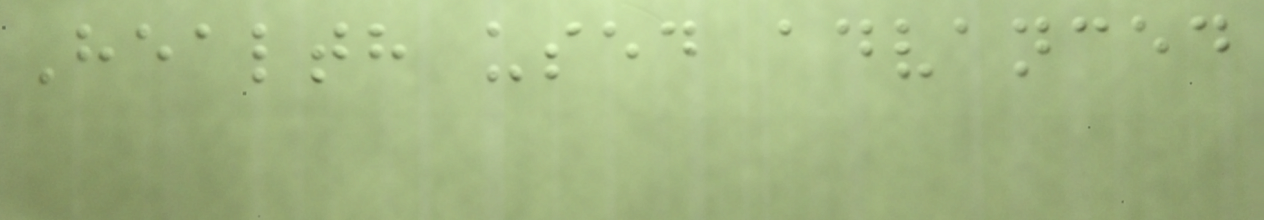Health used advanced
